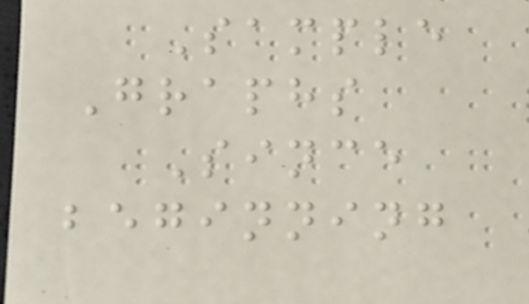Sample
Graphs
Since
beginning
